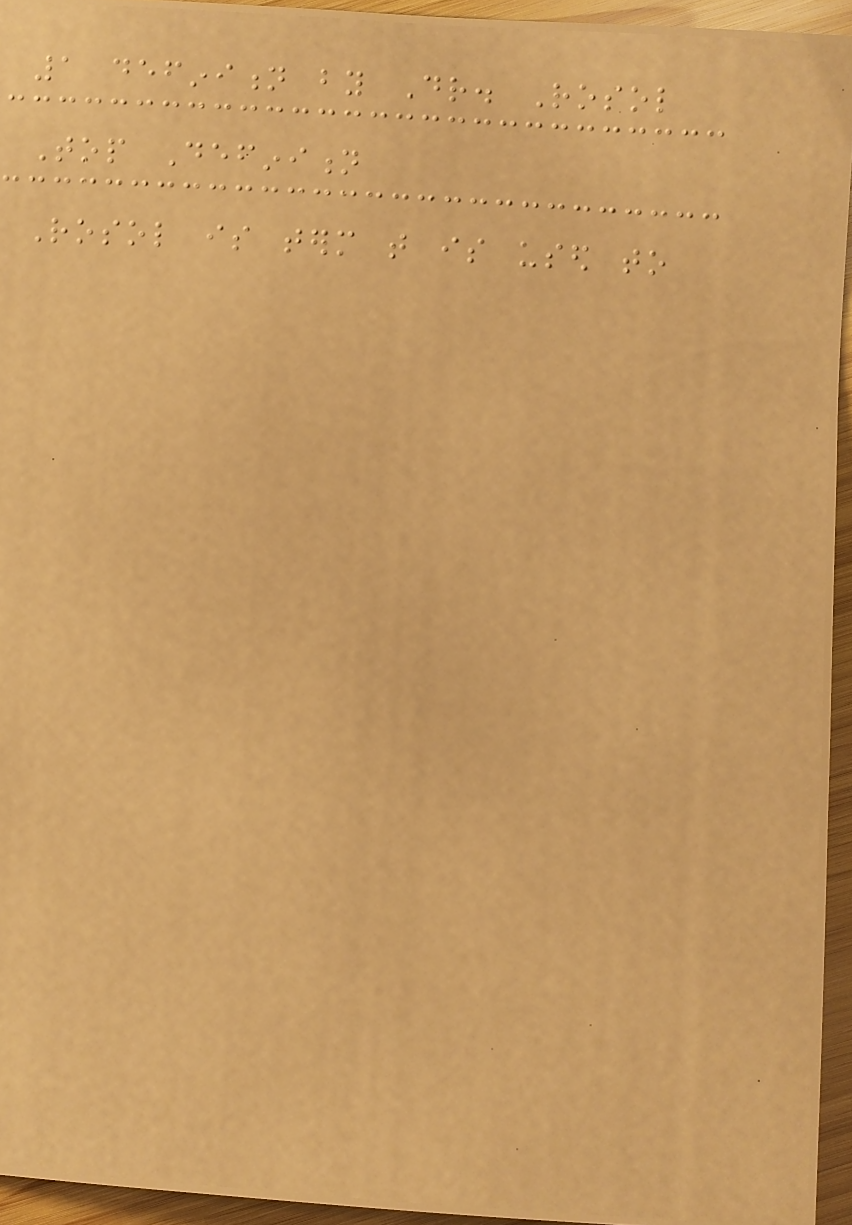1 definition by Dr. Rosol
Top Definition
Rosol is term that is used to
